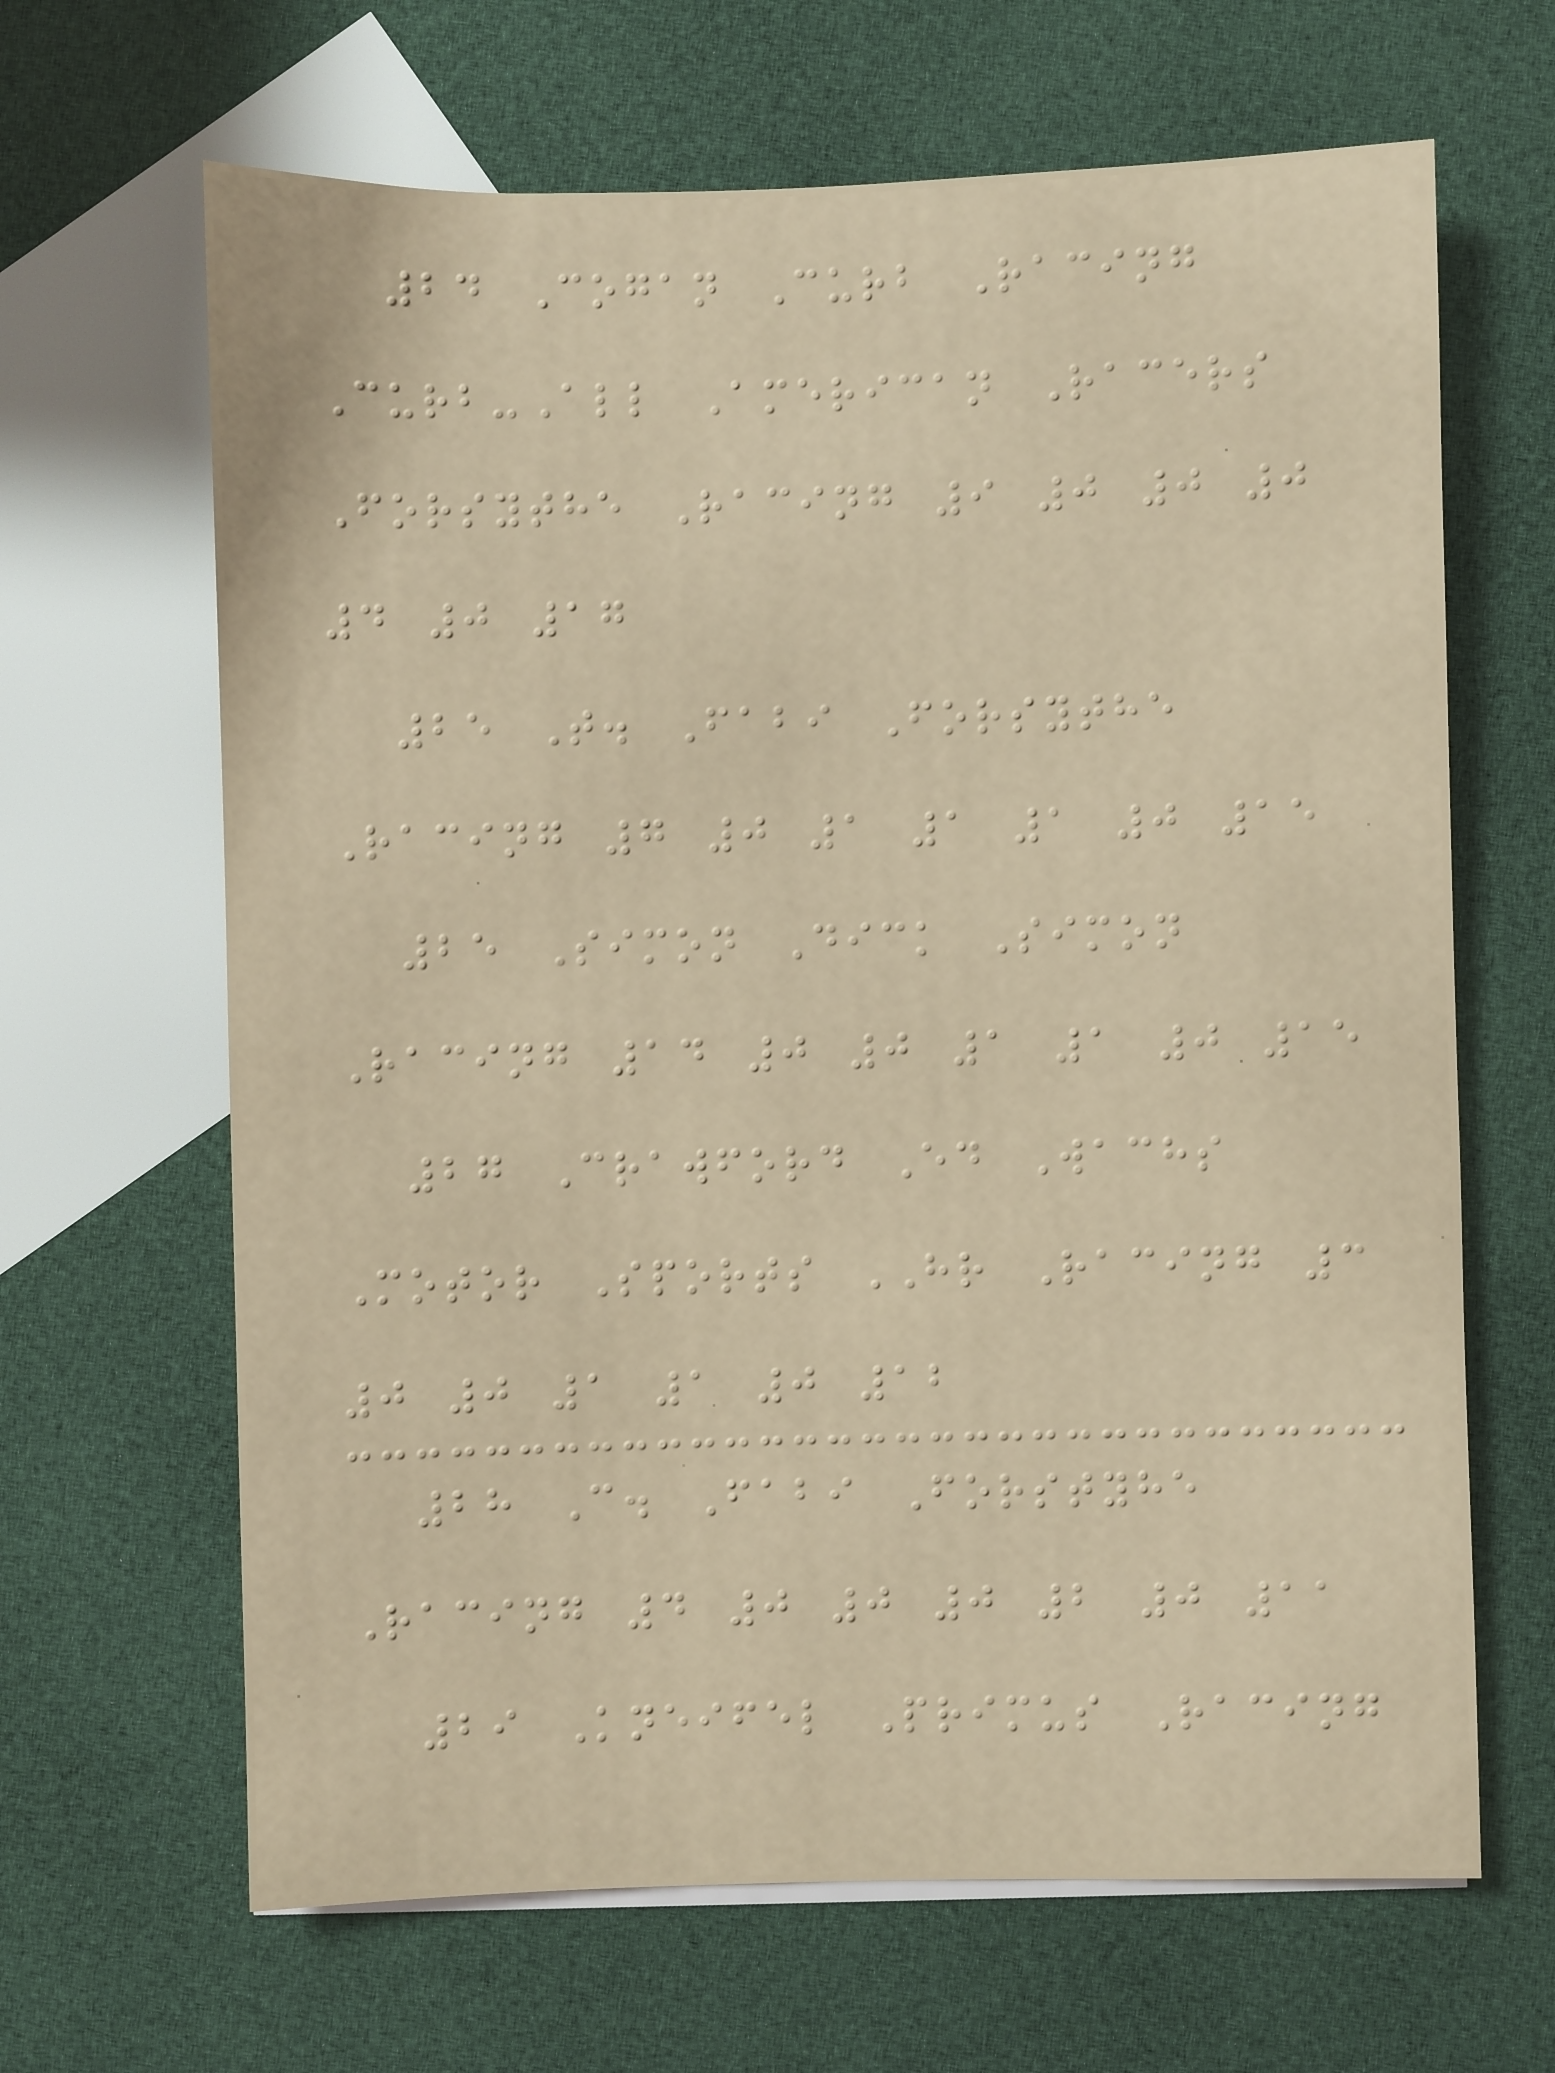24 Cogan Curb Racing
Curb-All American Racers
Forsythe Racing 9 0 0 0
4 0 17
25 T. Fabi Forsythe
Racing 7 0 1 1 1 0 15
25 Simon Dick Simon
Racing 14 0 0 1 1 0 15
27 Crawford Ed Wachs
Motor Sports HR Racing 3
0 0 1 1 0 12
28 C. Fabi Forstyhe
Racing 4 0 0 0 2 0 11
29 Kneifel Primus Racing
